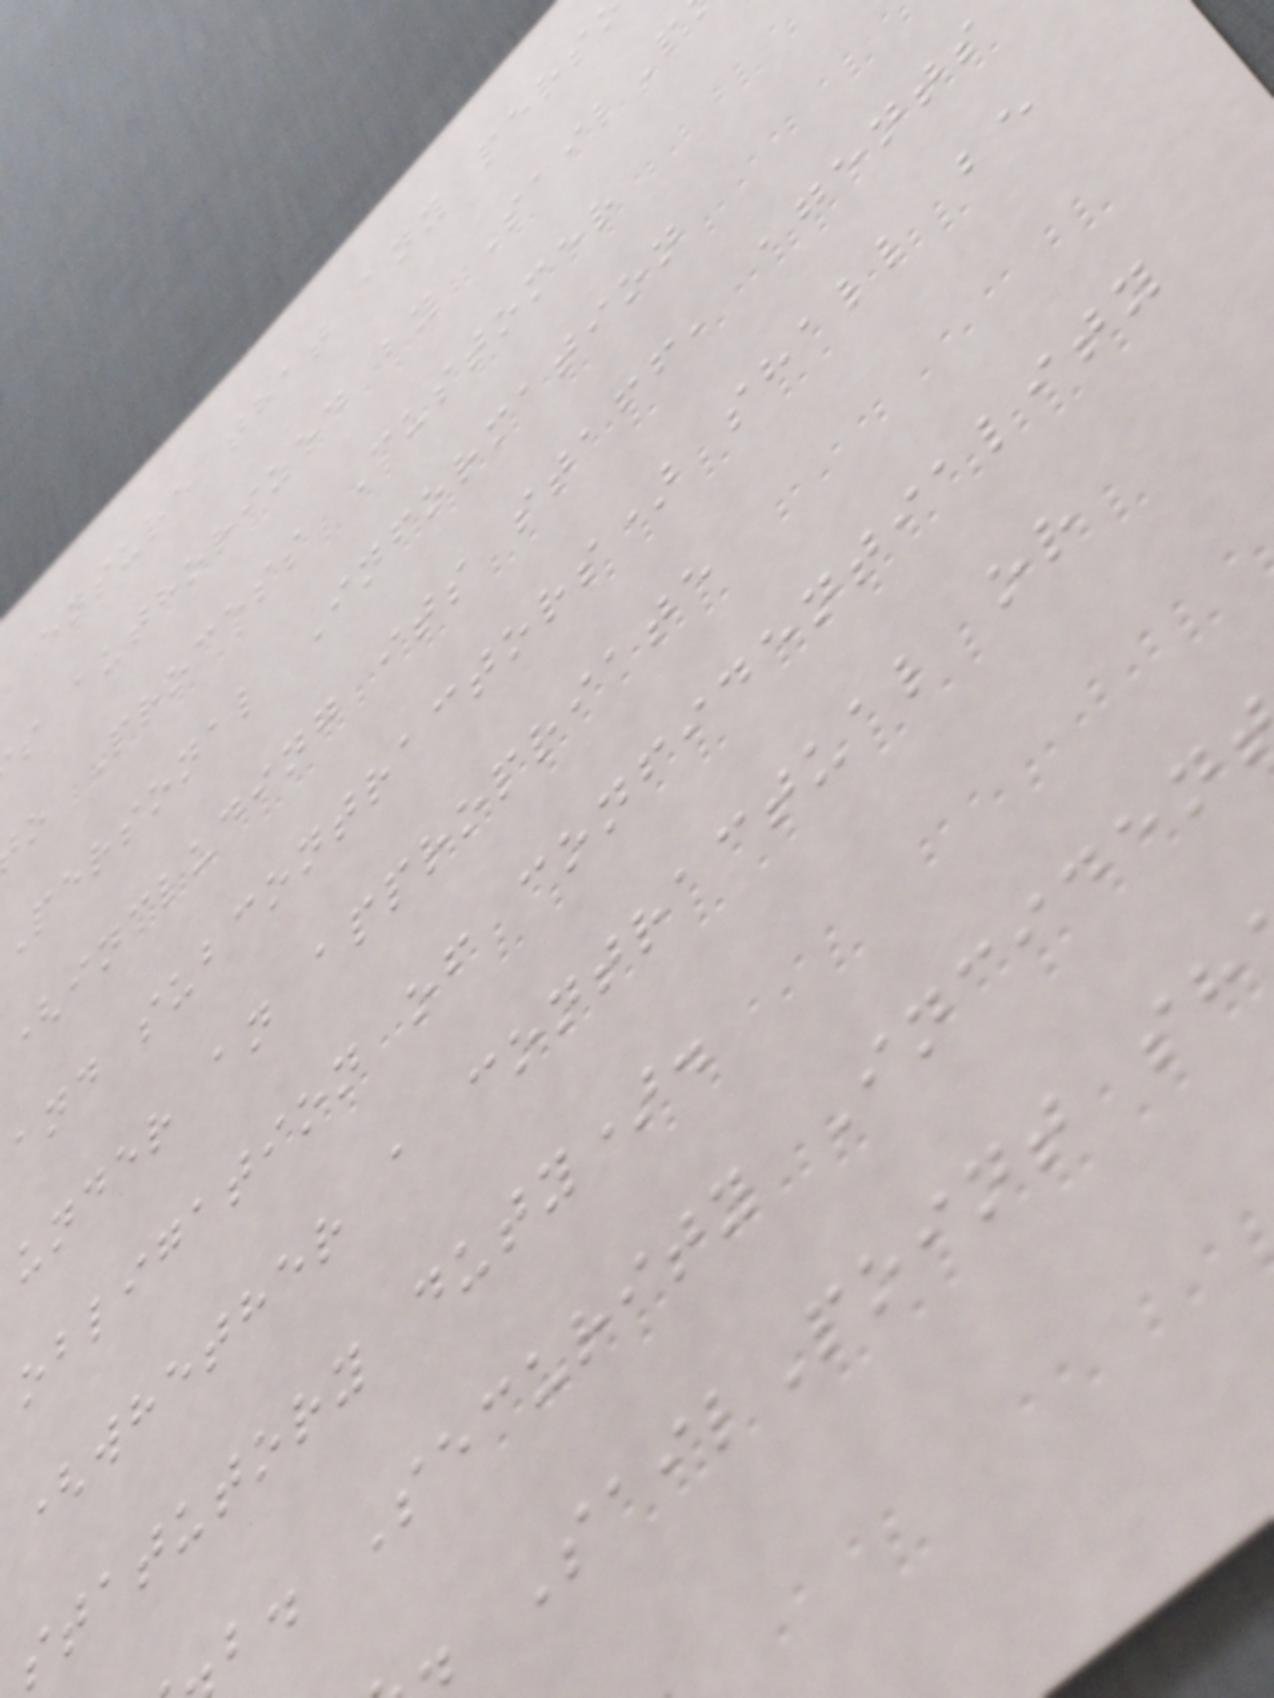ensure that any pers
s authorized by SailP
o Process Customer
Personal Information
(including its staff, agents
and subcontractors) shall be
under an appropriate
obligation of confidentiality
(whether a contractual or
statutory duty).
b. Security Inciden
SailPoint sh
